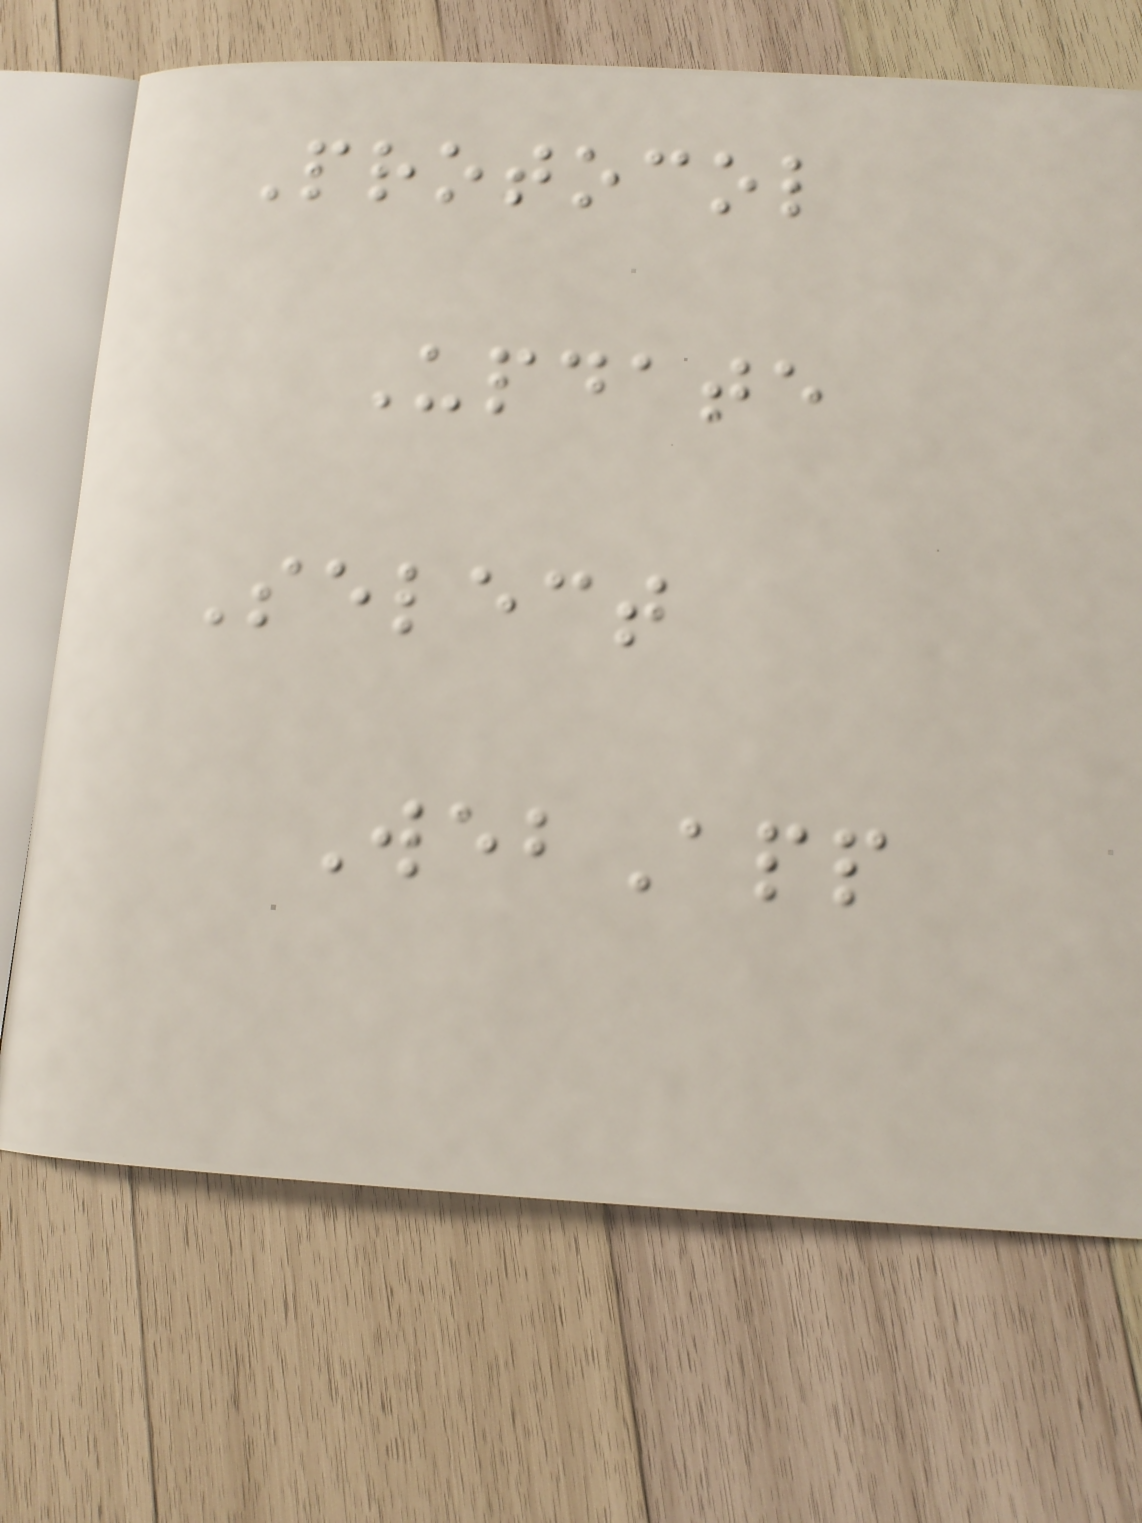Protocol
Update
Select
WebApp
